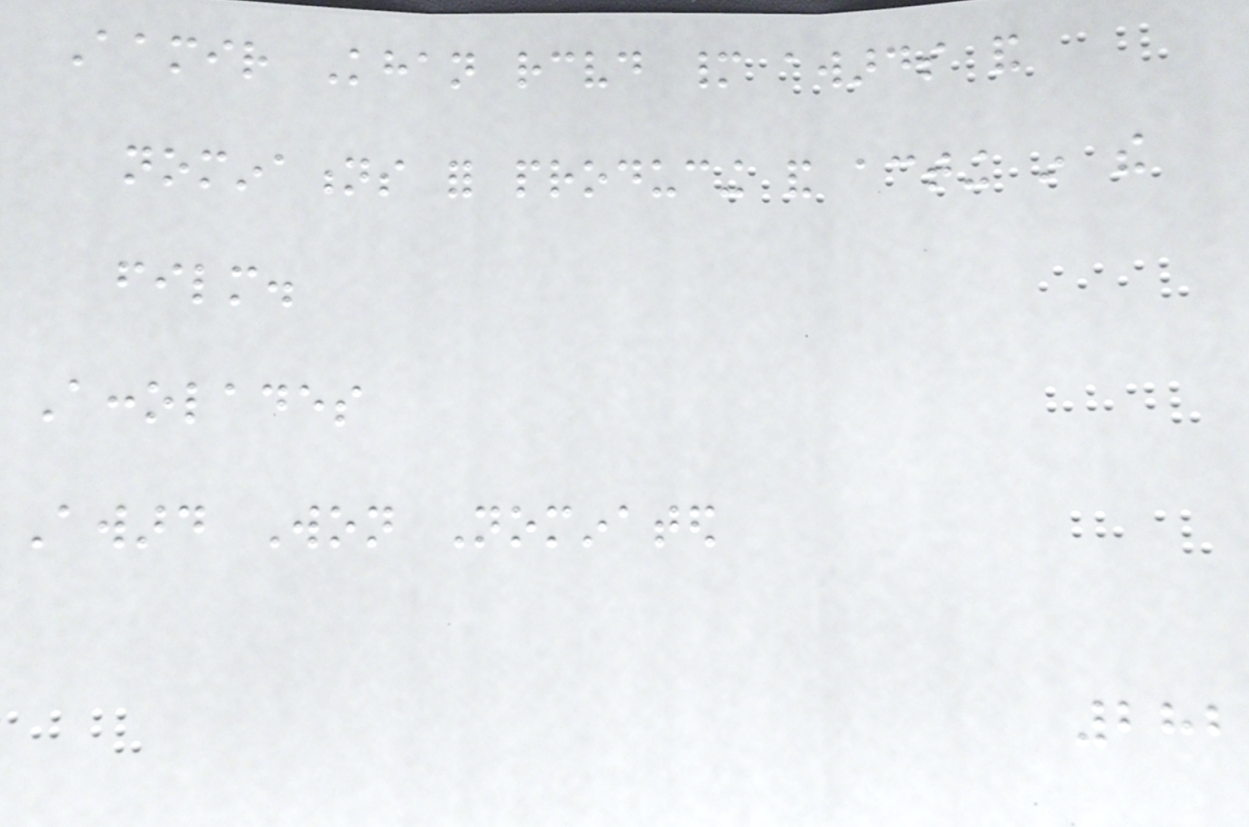Aamir Khan received many awards and
nominations for producing and acting in the
film.
Accolades
Award Won Nominated
282
